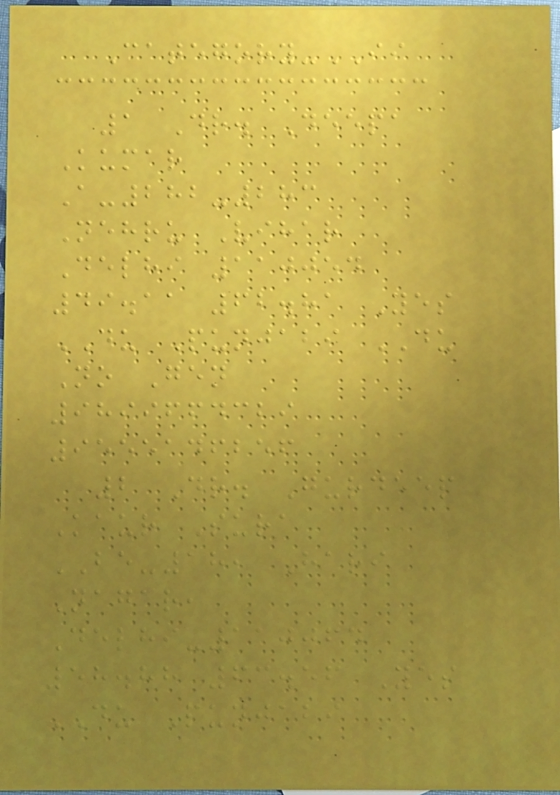Category-II
1 Dr. Deepa
Kumar
A-282-283
Nehru Vihar
Delhi 110054
49.11 62.81 Yes
DU Punjabi DU
No Gen
9899664329
9555146256
2 Dr. Gurdeep
Kaur Sura
BE-18, Hari
Nagar,
Delhi-110064
58.88 63.56 Yes
DU Punjabi
